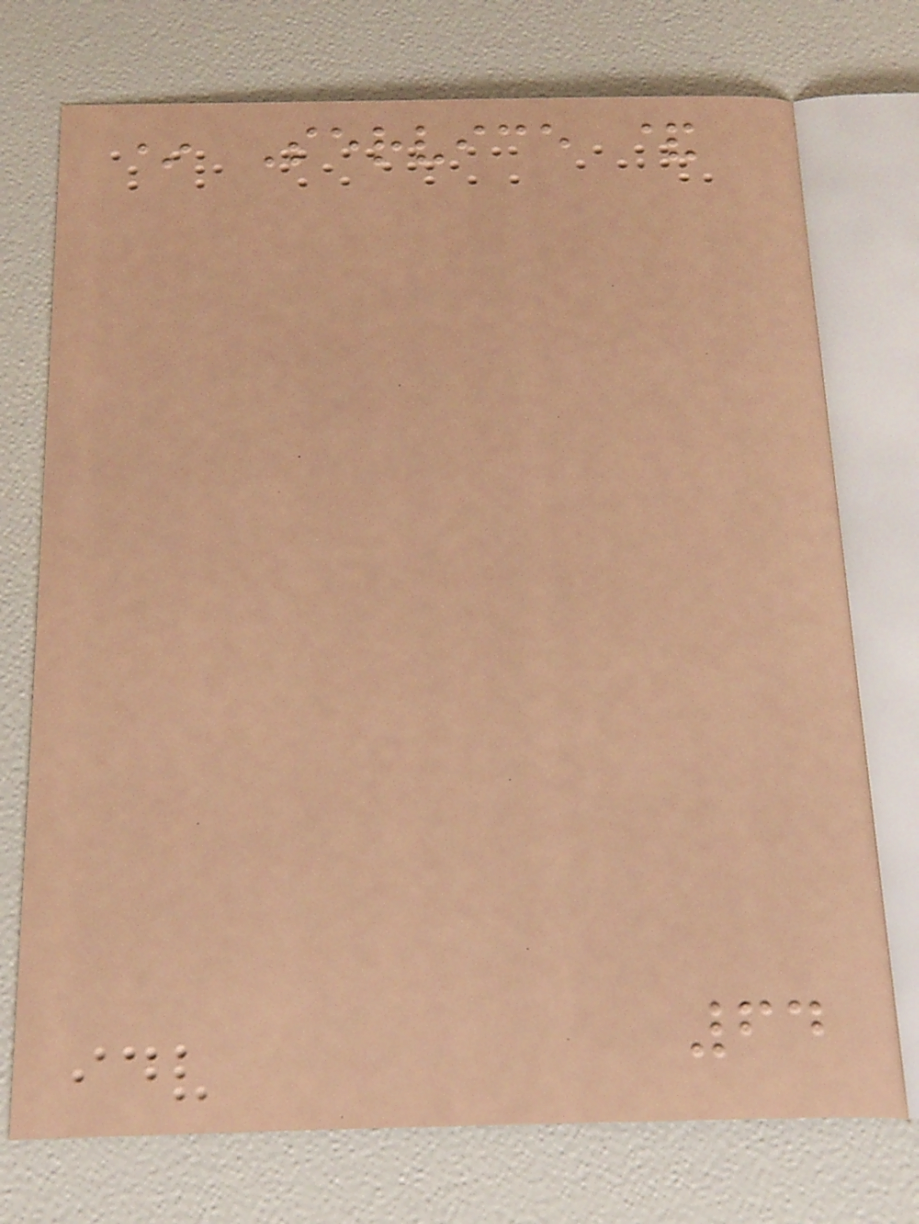* Service &
64
